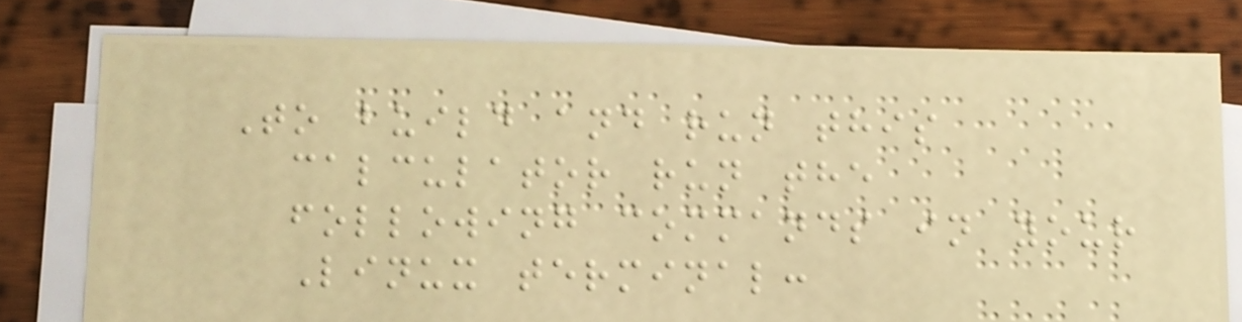To build and run this
calculator run the
following commands in your
Linux terminal:
